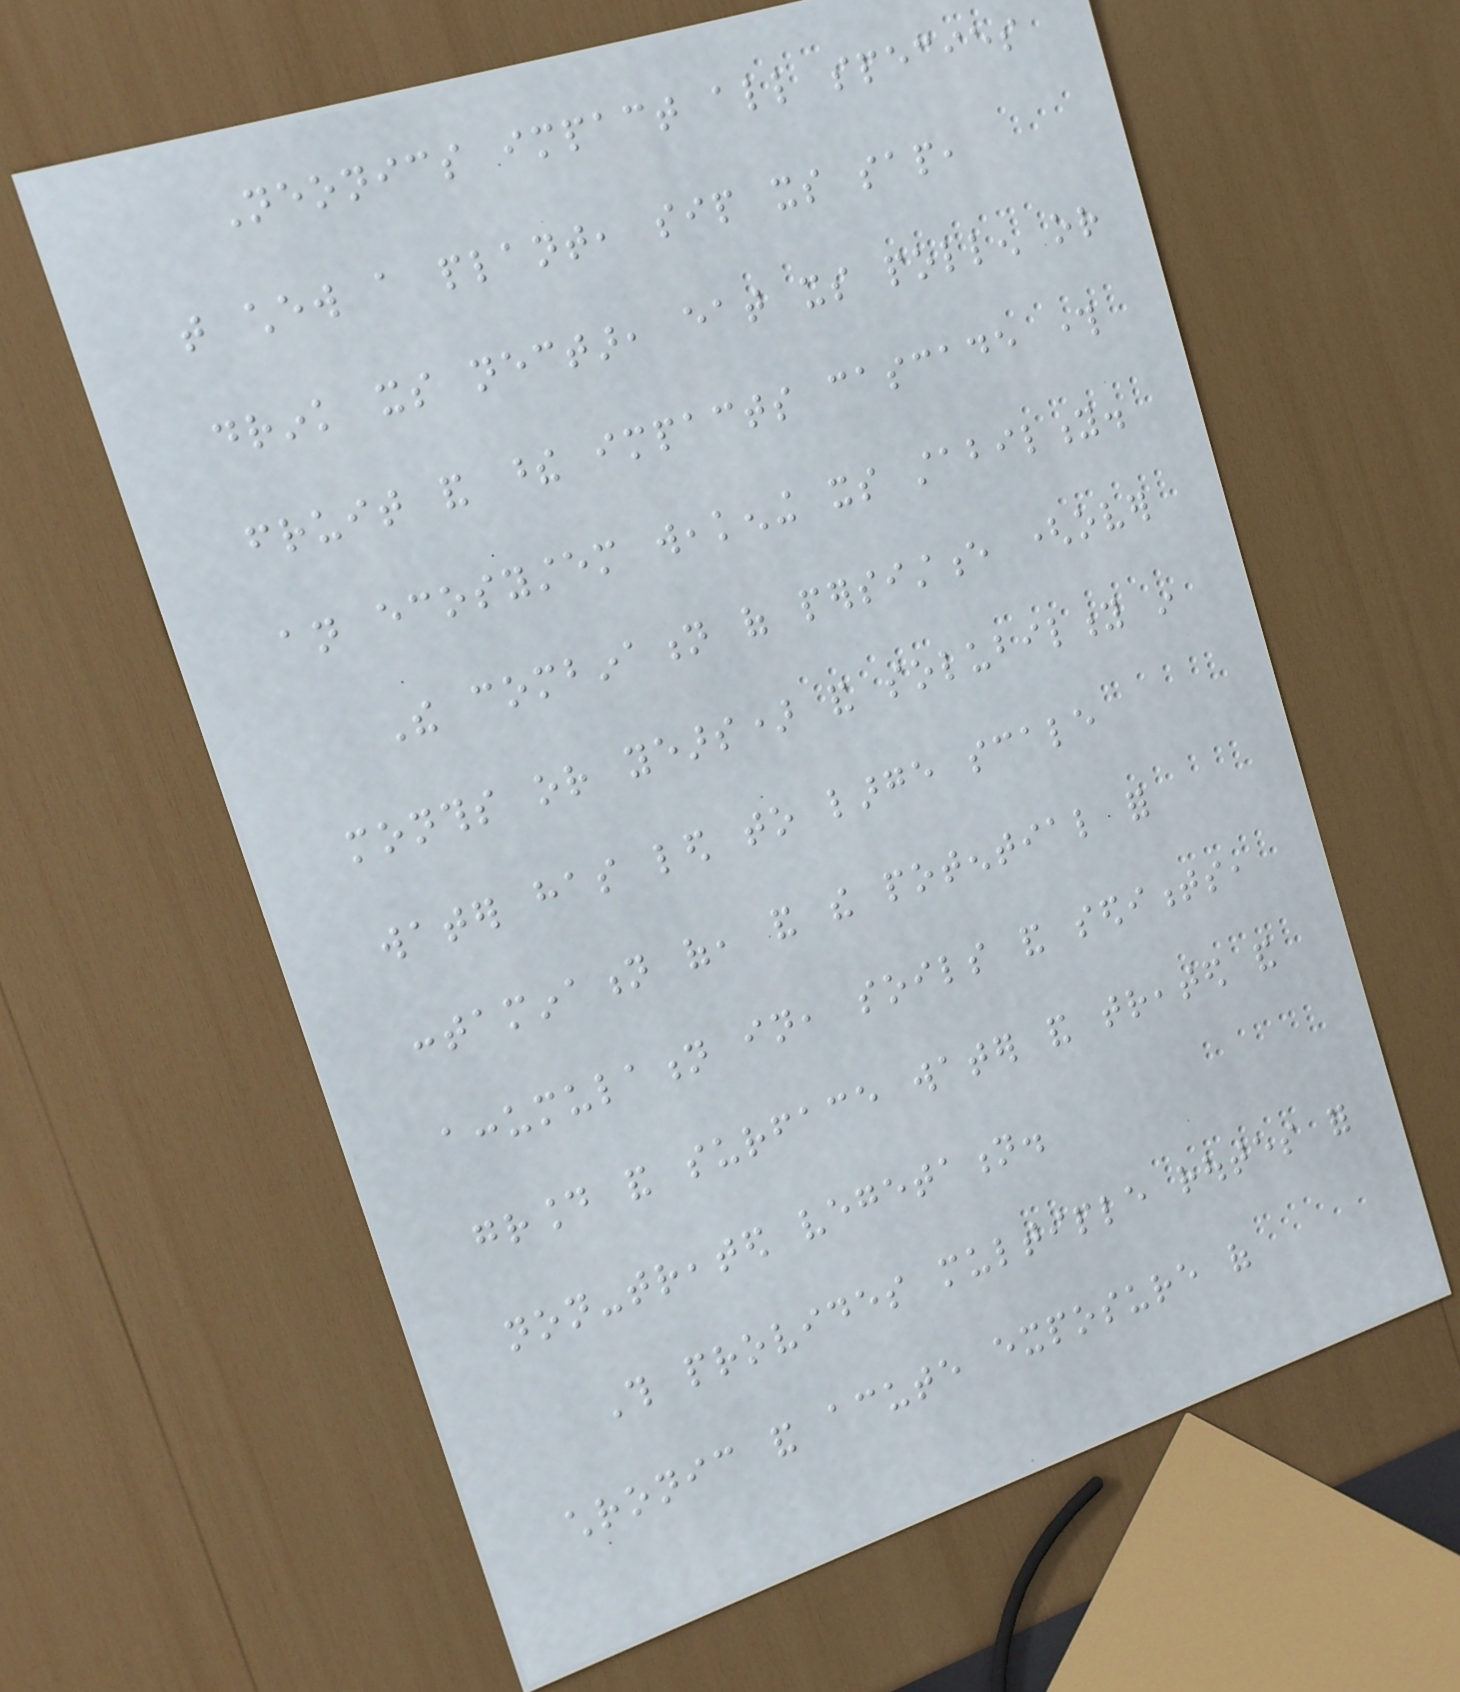Neonics impact all species
that chew a plant, sip its sap,
drink its nectar, eat its pollen or
fruit and these impacts cascade through
an ecosystem weakening its stability.
The combination of persistence (over
months or years) and solubility in
water has led to large scale
contamination of, and the potential for
accumulation in, soils and sediments,
ground and surface water and treated and
non-treated vegetation.
This provides multiple routes for
chronic and acute exposure of
